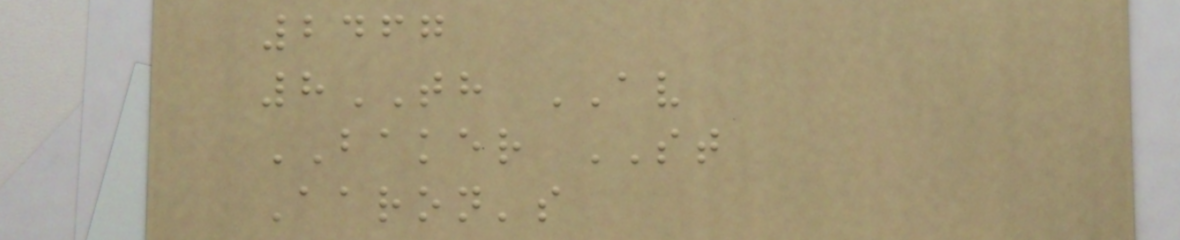2467
8TH AV
BAKER ST
Aaron's
